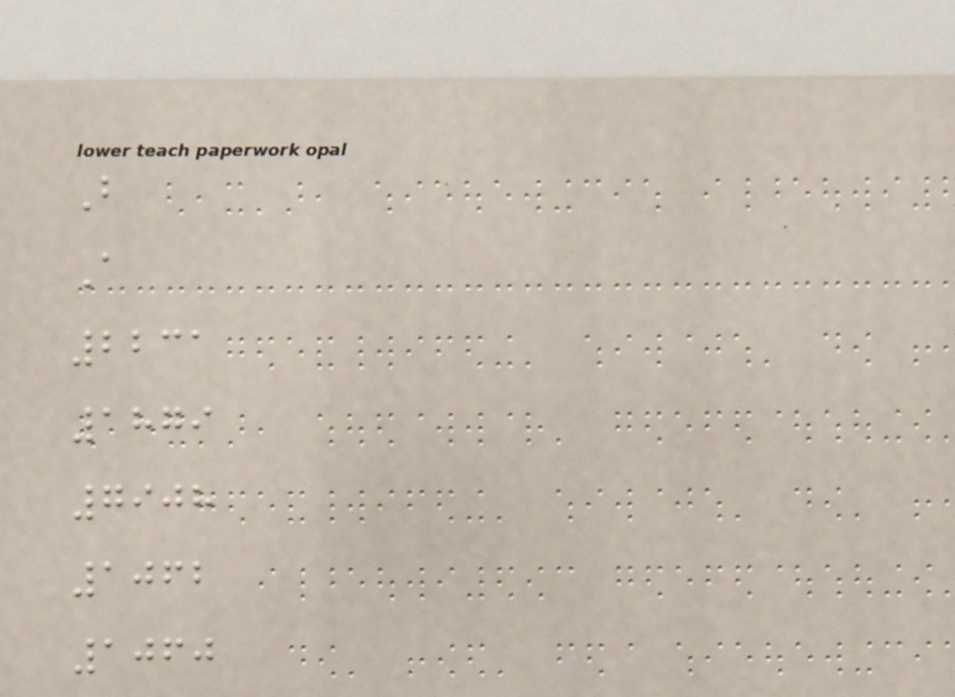B
A
2231
1879
7908
1062
1060
